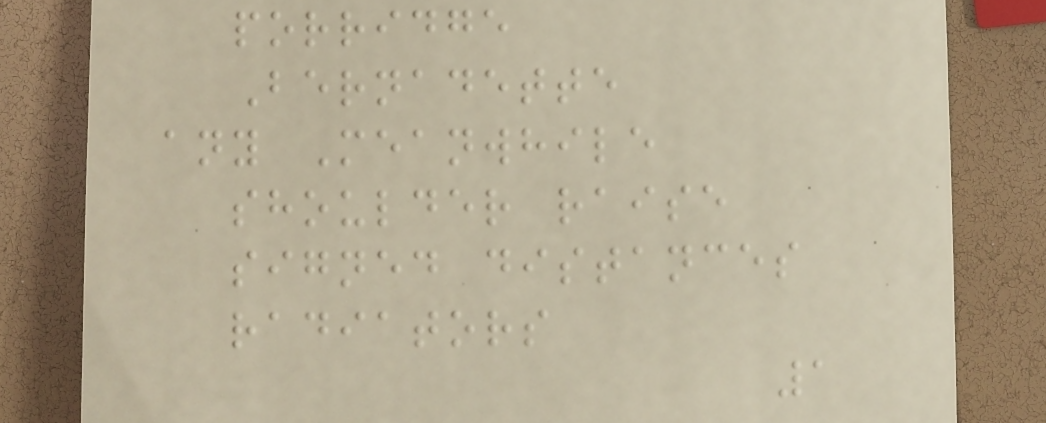porridge
Bernadette
any Meanwhile
shoulder raise
signed distances
radiators
1
